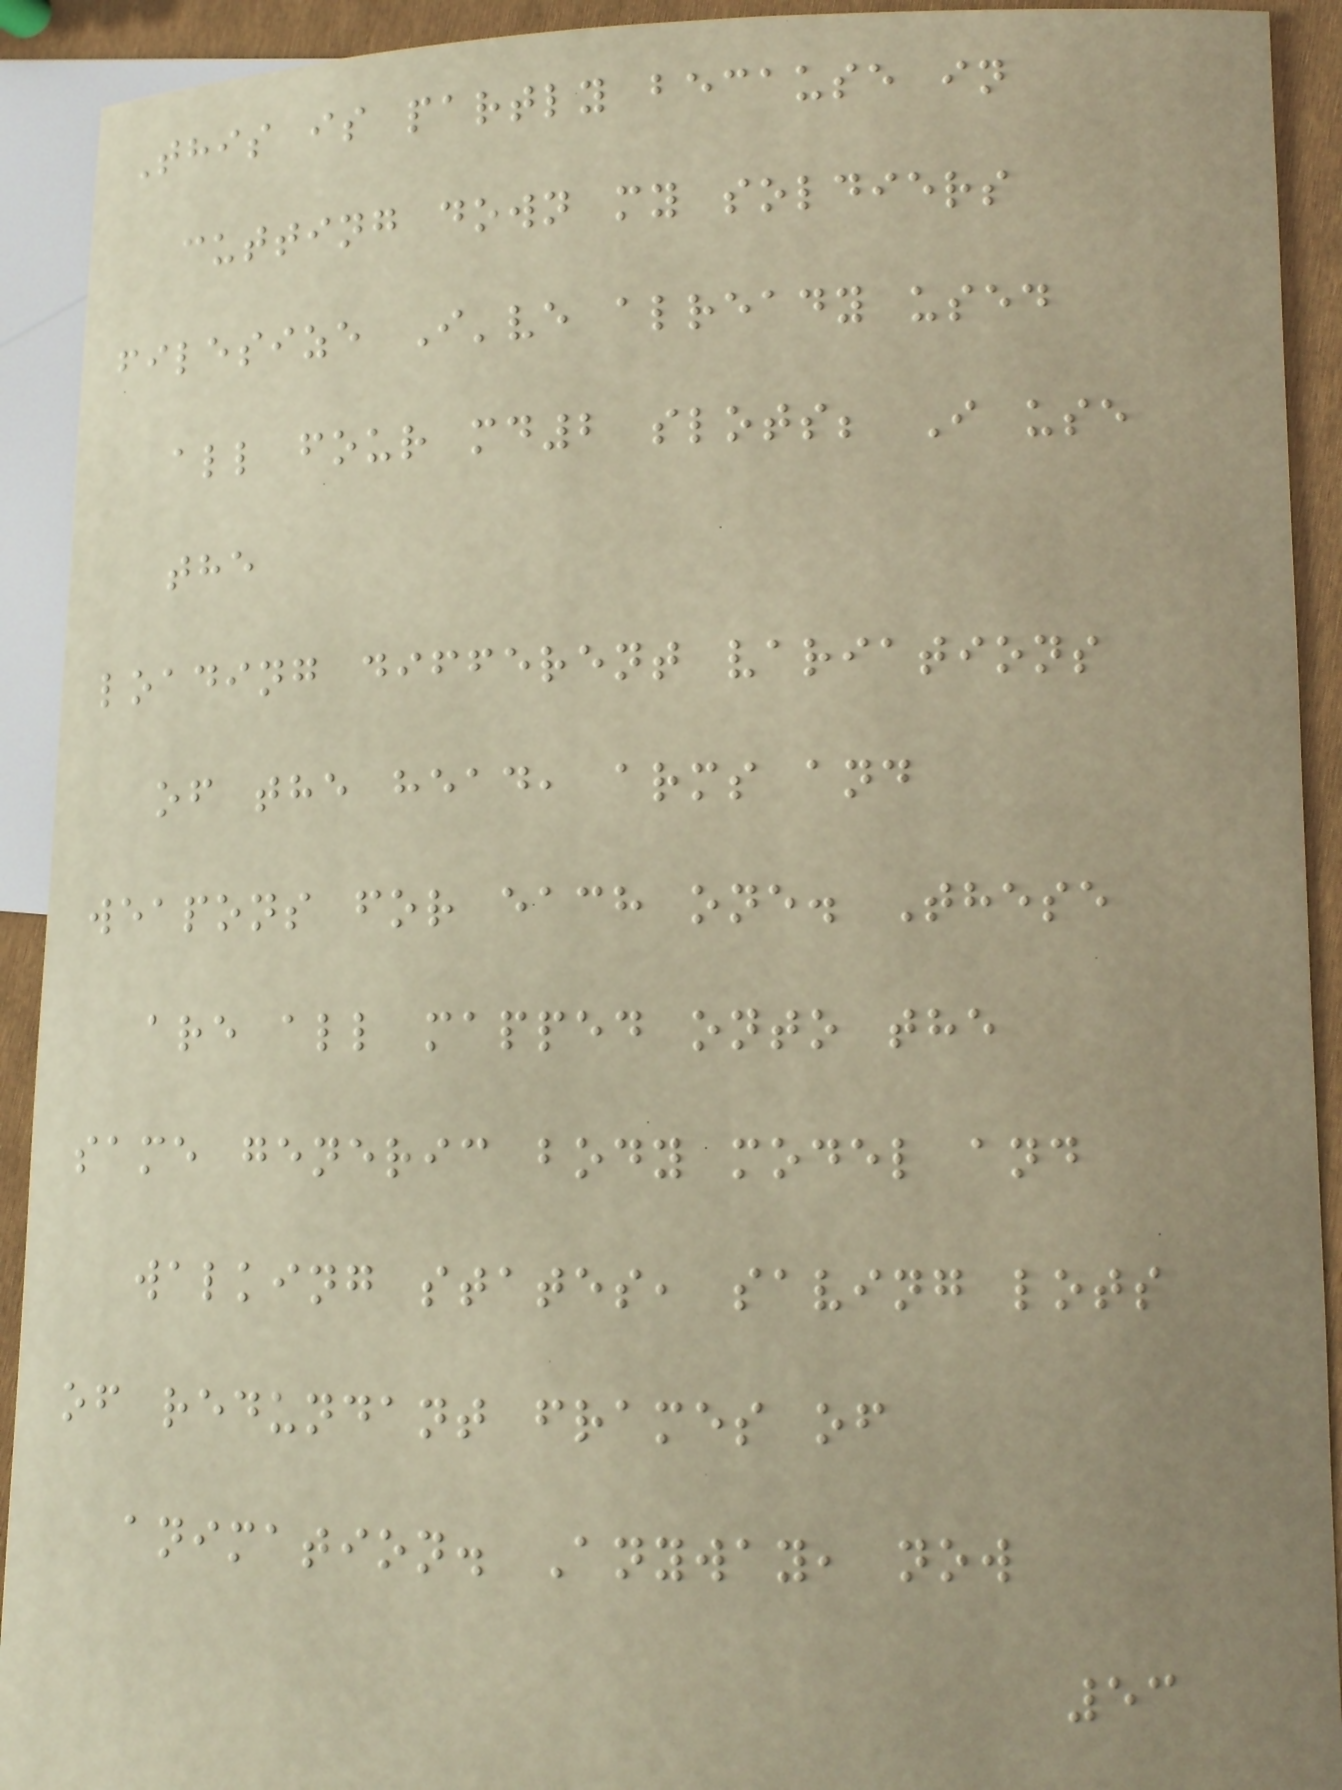This is partly because in
cutting down my soldiers
filesize I've already used
all four md2 slots; I use
the
loading different variations
of the head, arms and
weapons for each one. These
are all mapped onto the
same generic body model and
walking states, saving lots
of redundant frames of
animation. Anyway, now
53
